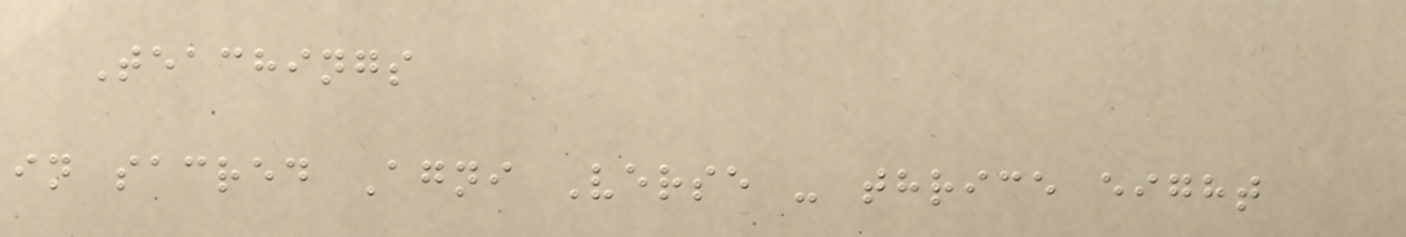Teachings
in sacred Agni Verse - thrice eight
